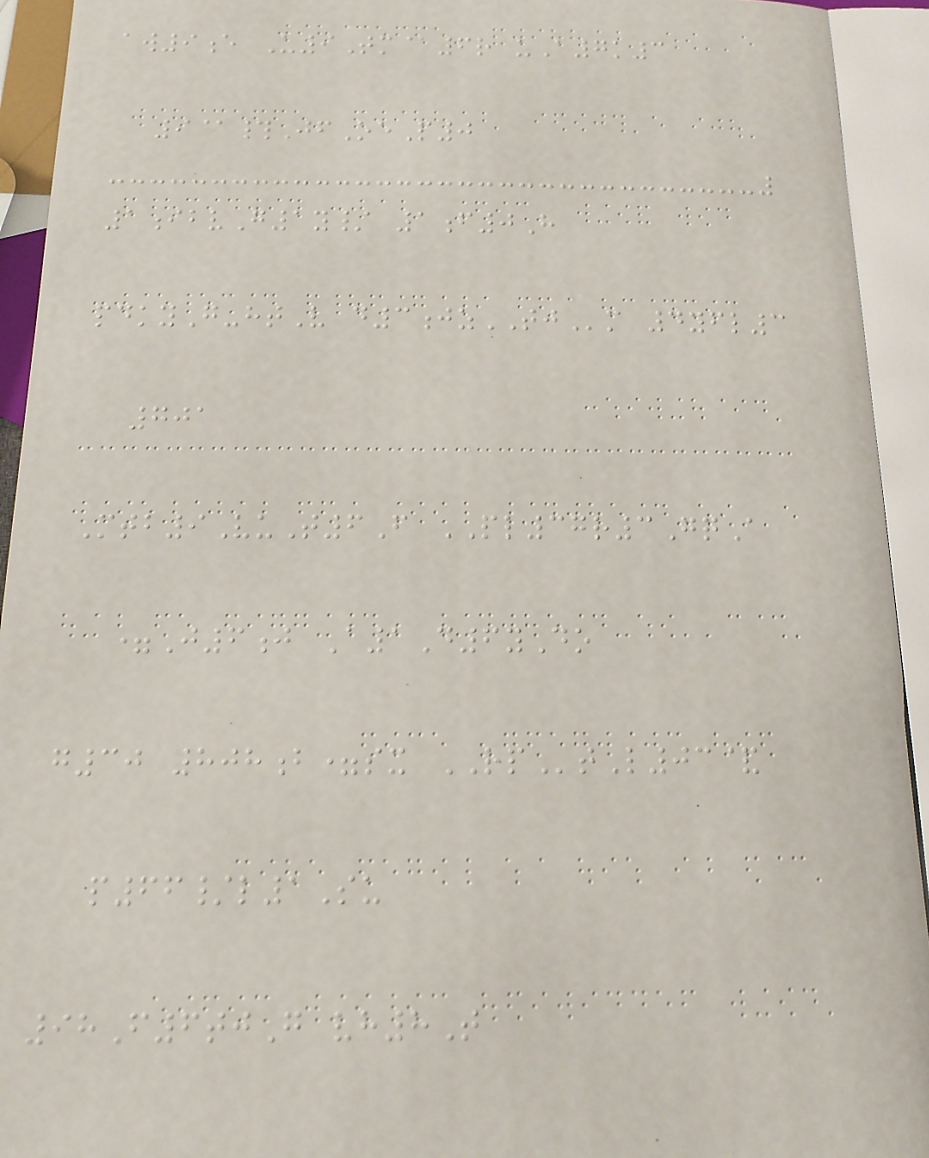aw9e U9Tm@6r uA7k3
9@#JfOeP0
1ibvG1y/ 1f0H
pdkyG-htV d3jzTJm 4yfl3
701
Mtb9VuT6F PL37r3GqA
=J6j A1D6yDo
g30 808b=sx RPtL03&
p66/l1Su
98F6tjG vh8T
